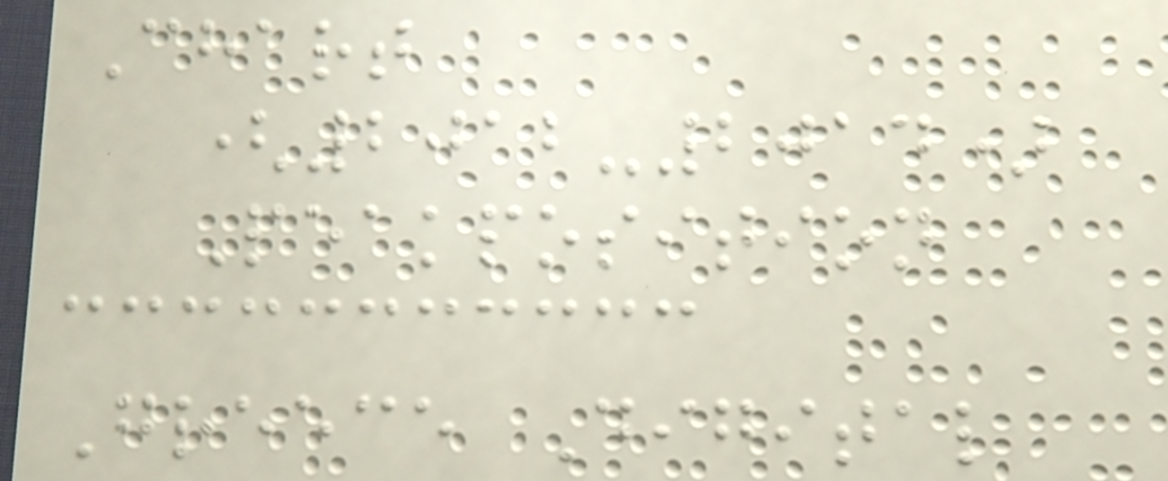Chart
(2012-2014)
Peakposition
Greece Digital
